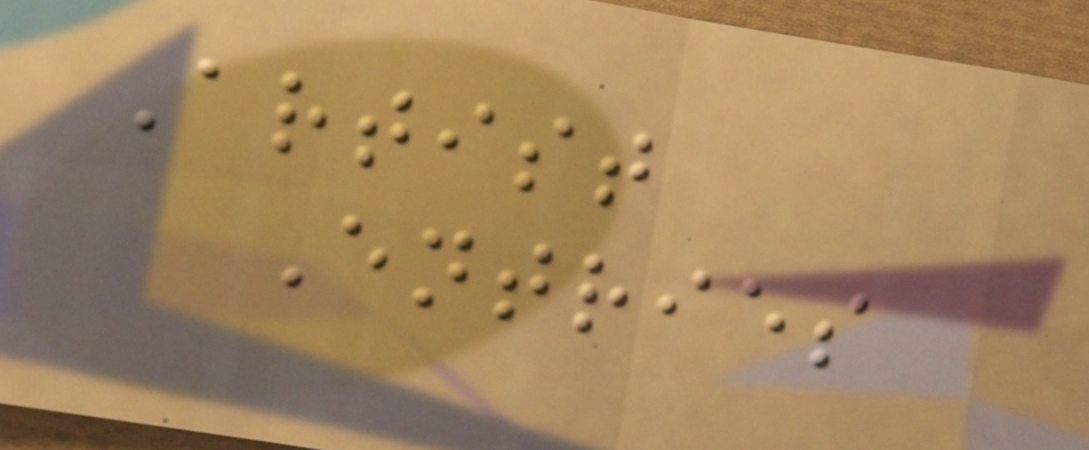Artist
Entries
